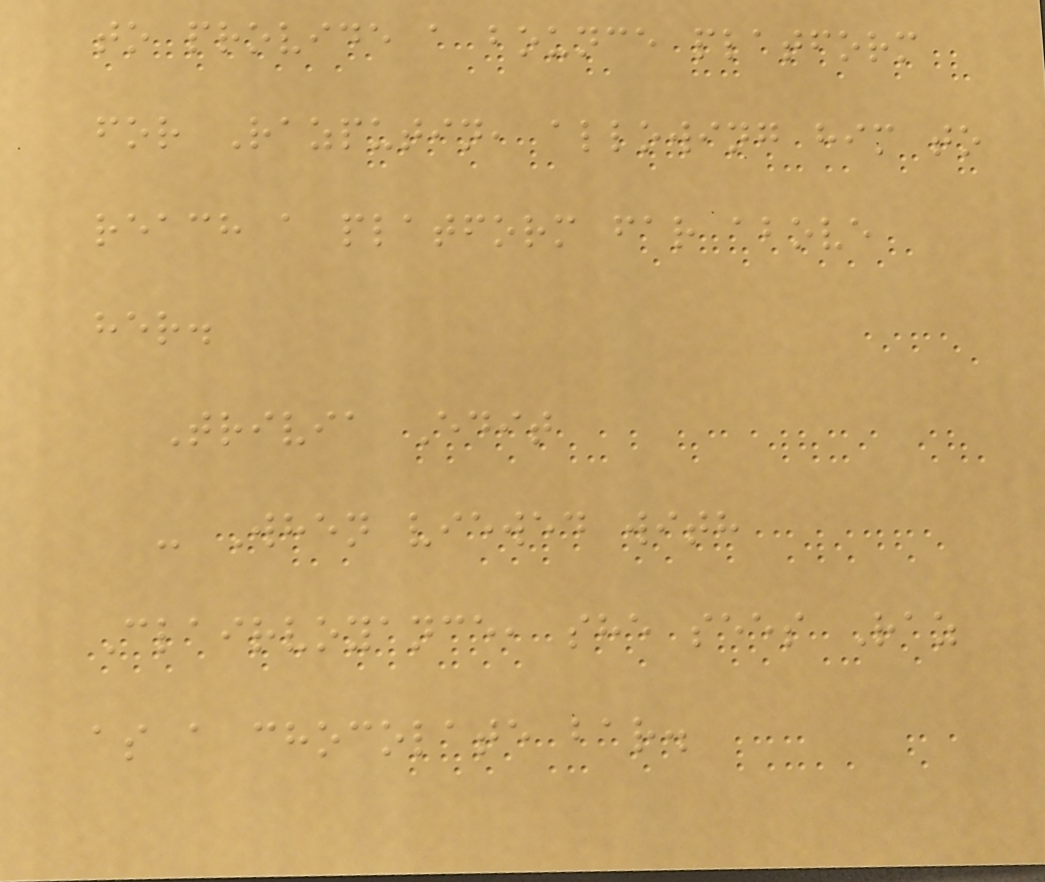to provide a bounce platform
for Razputin, allowing him to
reach a platform far above
her.
Trivia Edit
- When viewed with
Clairvoyance, she sees Raz
as a chocolate bar.
